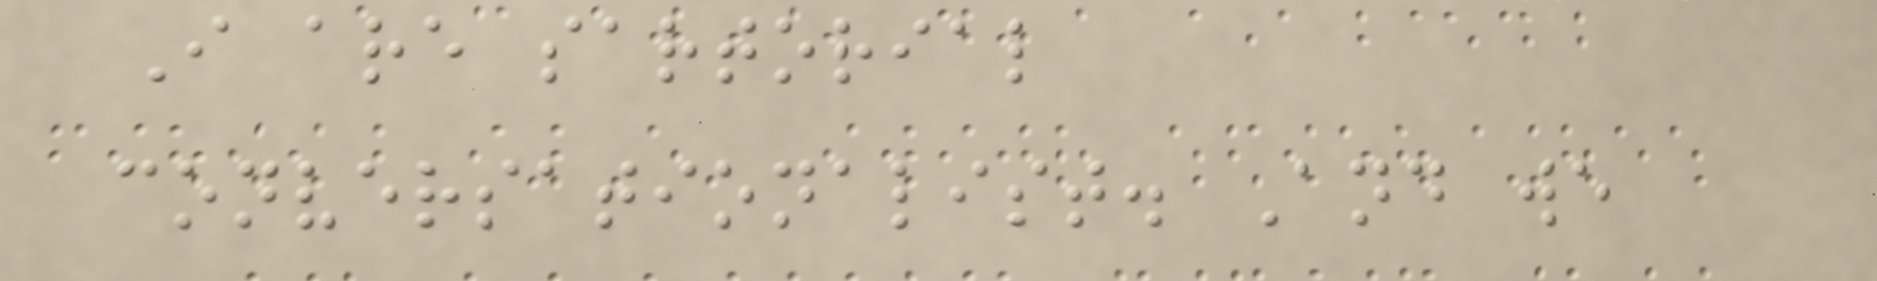I are sartorial
conversationalist. And we
